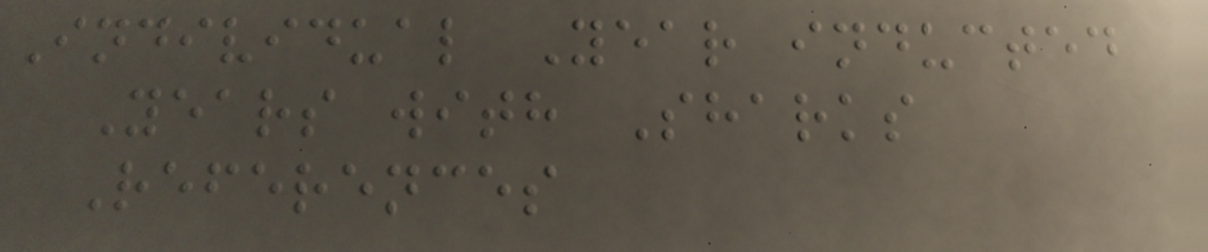Individual Year inducted
Years with Sharks
References
